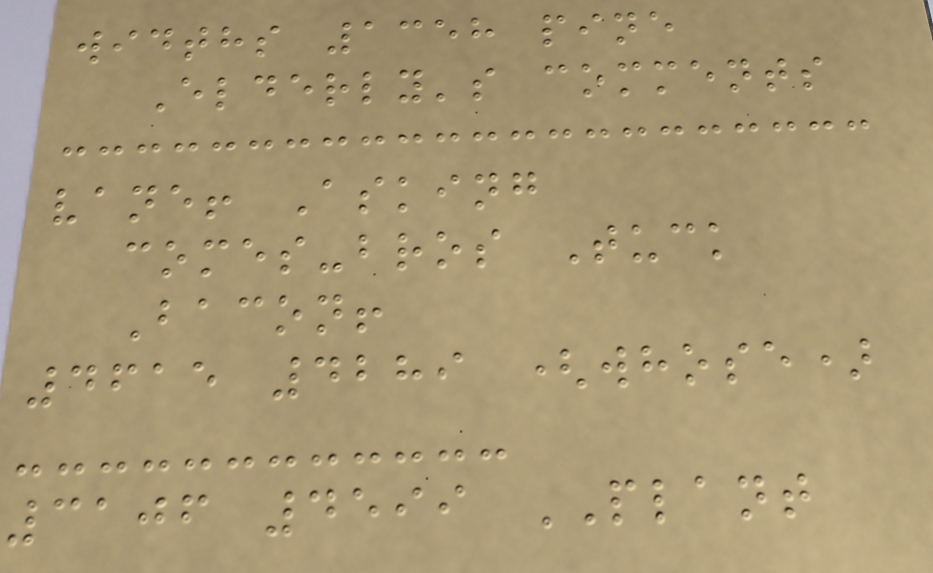widths 1358 pine
Elderly's comments
vane! Asking
comes-bros Tuck
Bacon!
4615 4289 (whose)
3106 4599 PLANT
